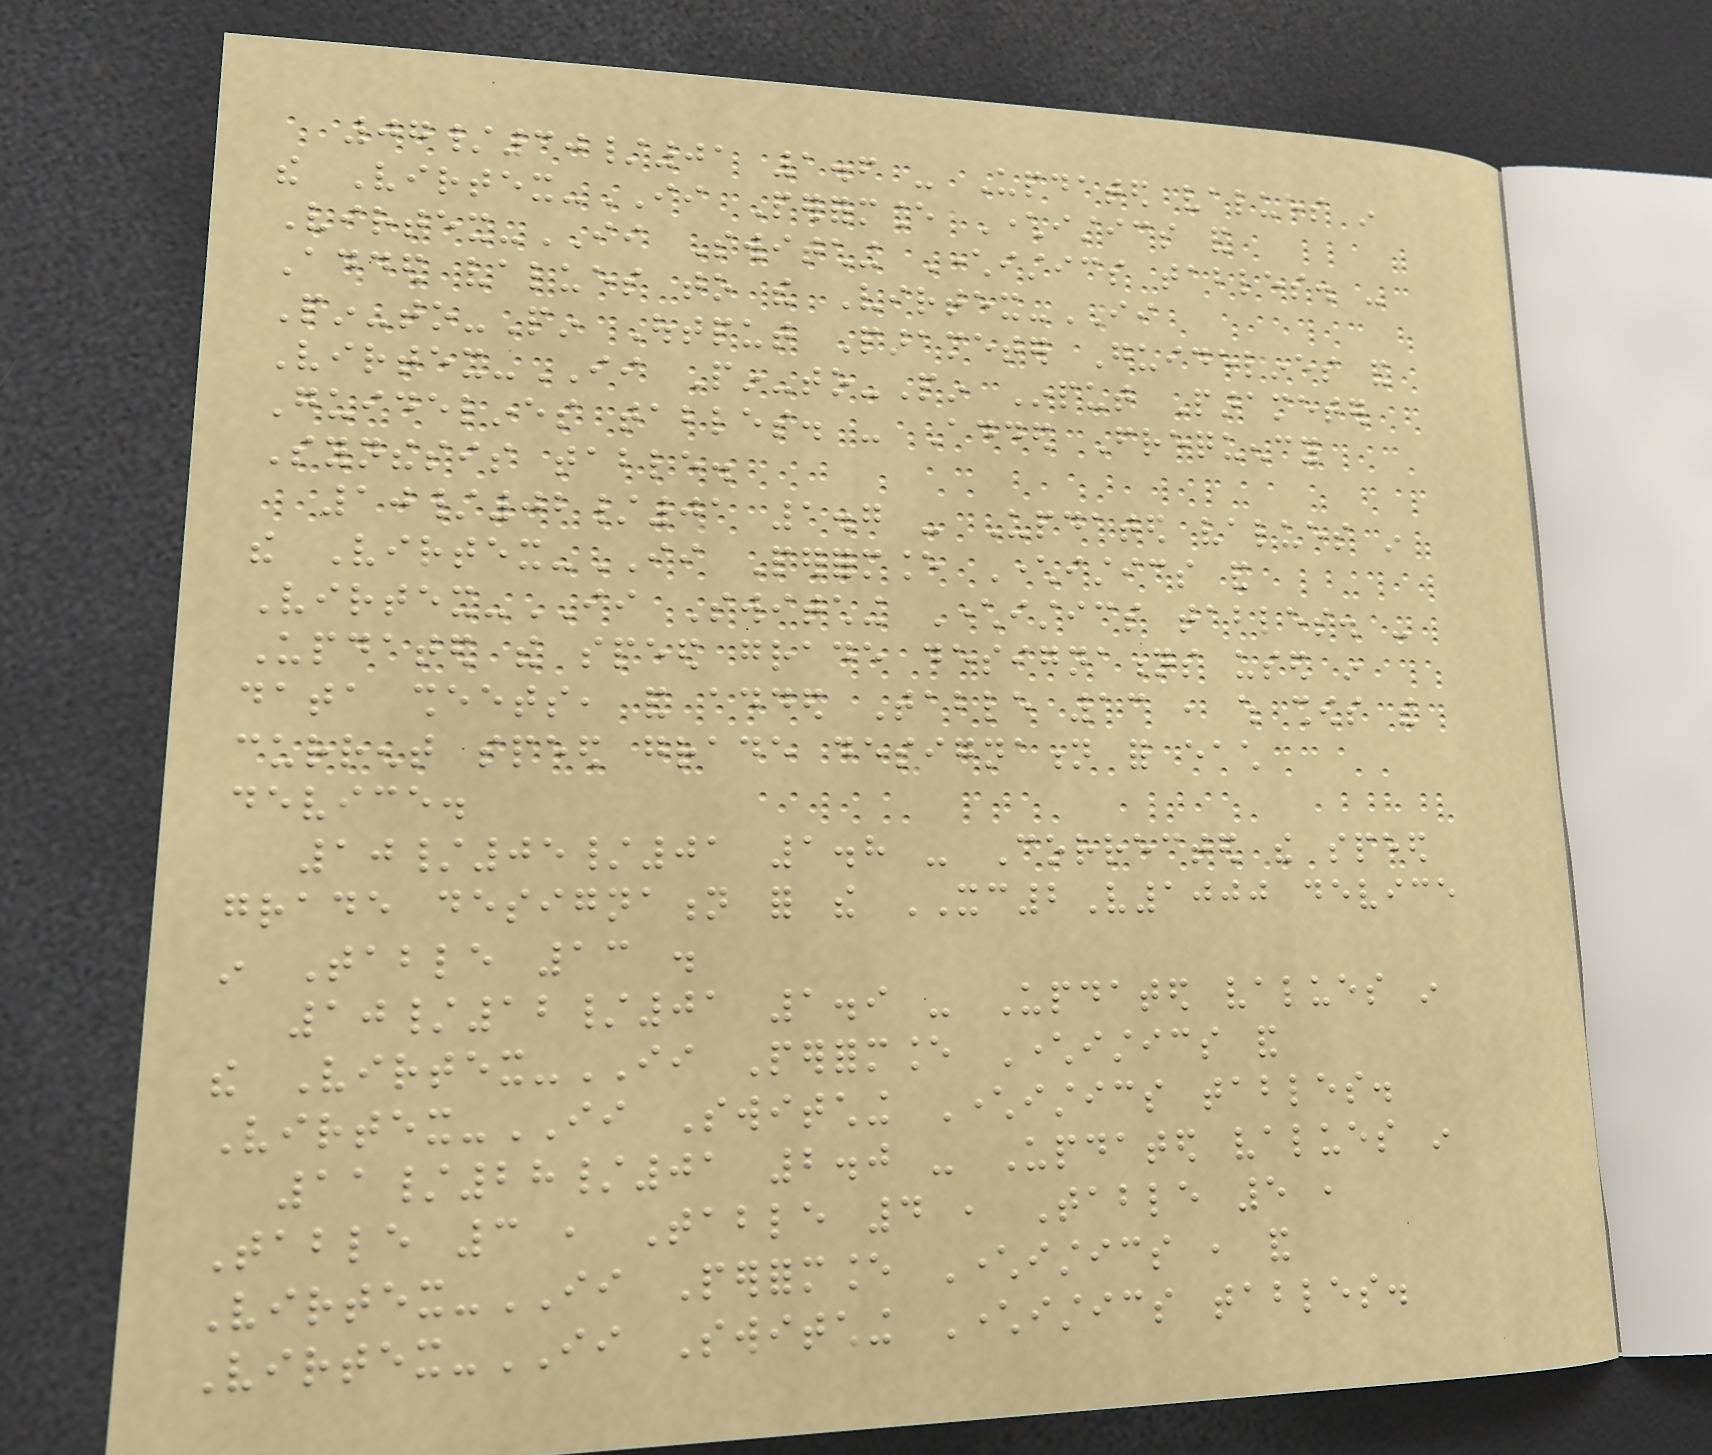07/30/01 1.6 - Updated values in
the Virtex-II Performance Characteristics and
Virtex-II Switching Characteristics tables. -
Added values to the Virtex-II
Pin-to-Pin Output Parameter Guidelines and
Virtex-II Pin-to-Pin Input Parameter
Guidelines tables. - Added Frequency
Synthesis table.
10/02/01 1.7 - Updated values in
the Virtex-II Performance Characteristics and
Virtex-II Switching Characteristics tables. -
Updated the speed grade designations used in
data sheets, and added Table 13 , which shows the
current speed grade designation for each
device.
10/05/01 1.8 - Corrected the speed
grade designation for the XC2V1000 device
in Table 13 .
10/12/01 1.9 - Updated values in
the Virtex-II Performance Characteristics and
Virtex-II Switching Characteristics tables.
11/28/01 2.0 - Updated values in
Table 3 , Table 4 , Table 5 ,
Virtex-II Performance Characteristics , and
Virtex-II Switching Characteristics tables.
